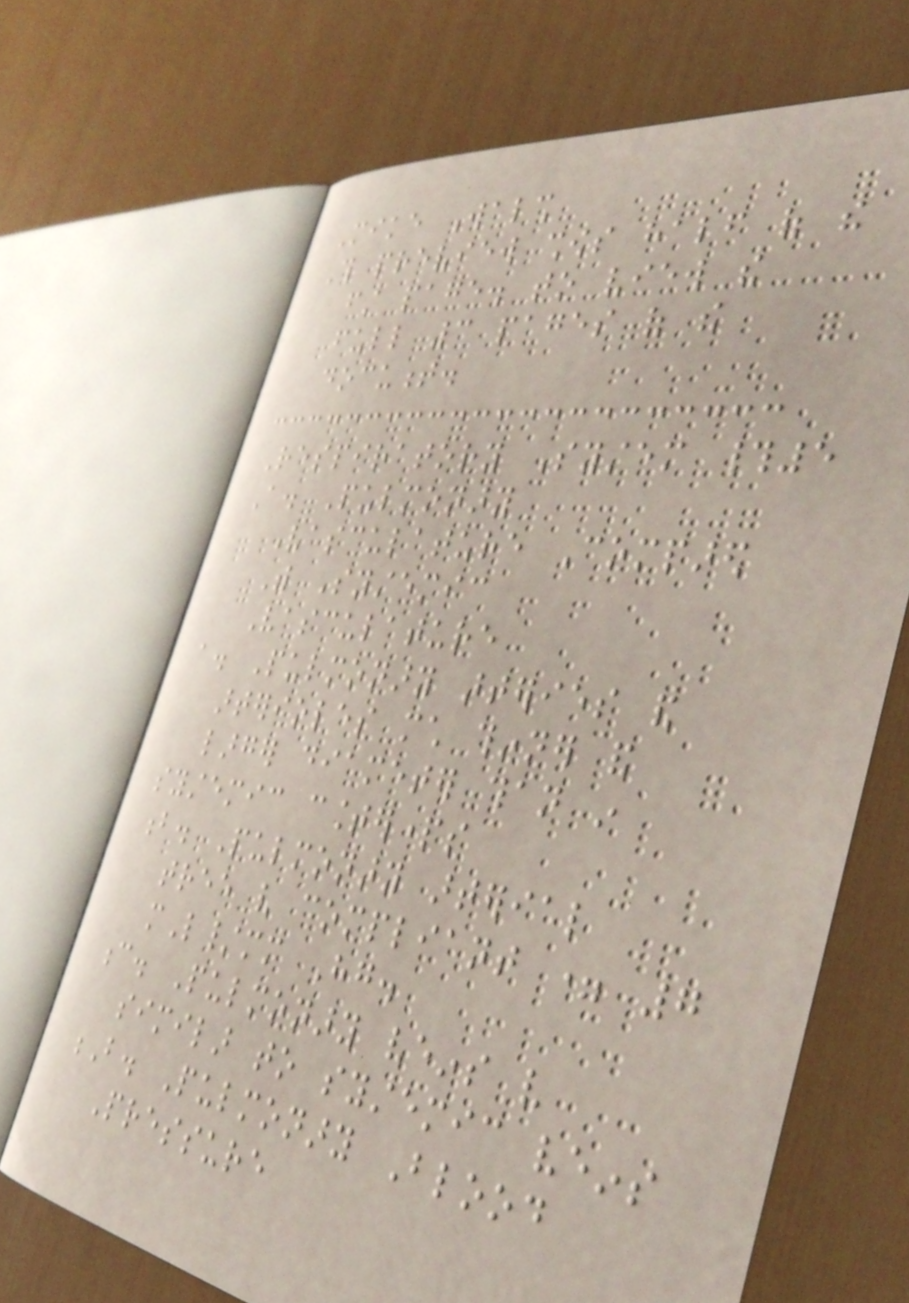Mike Walsh
This preview shows half of the
first page. to view the
full 3 pages of the
document.
Respiratory System #5
A. Pulmonary
Vasculature Compared
With Systemic
Vasculature
a. Pulmonary arteries and
arterioles much thinner and
larger diameter than in
systemic counterparts
b. Pulmonary arterial
tree very compliant = 7
mL/mm Hg.
c. Pulmonary veins very
similar to systemic veins
B. Pulmonary Blood
Pressure
